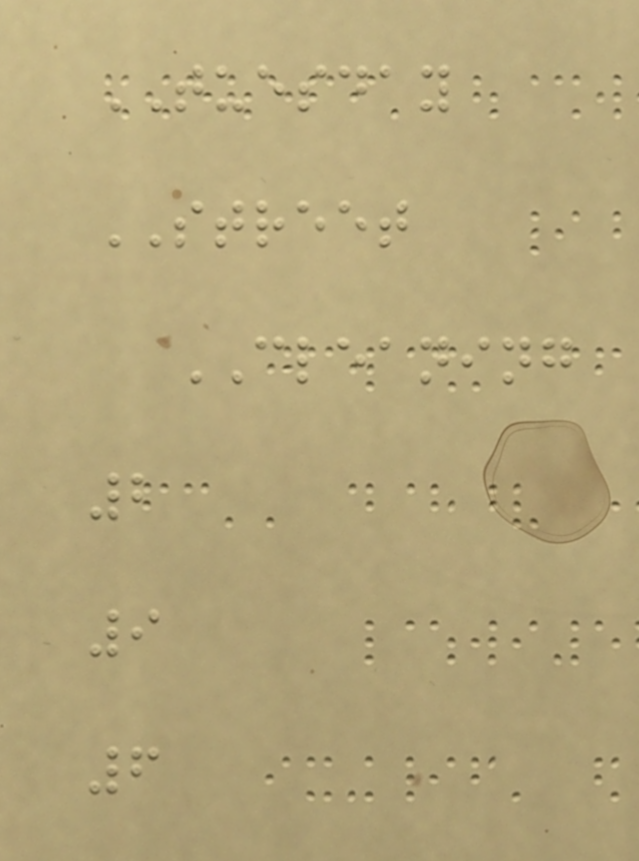TUESDAY
STREET
CLEANING
2
9
6
